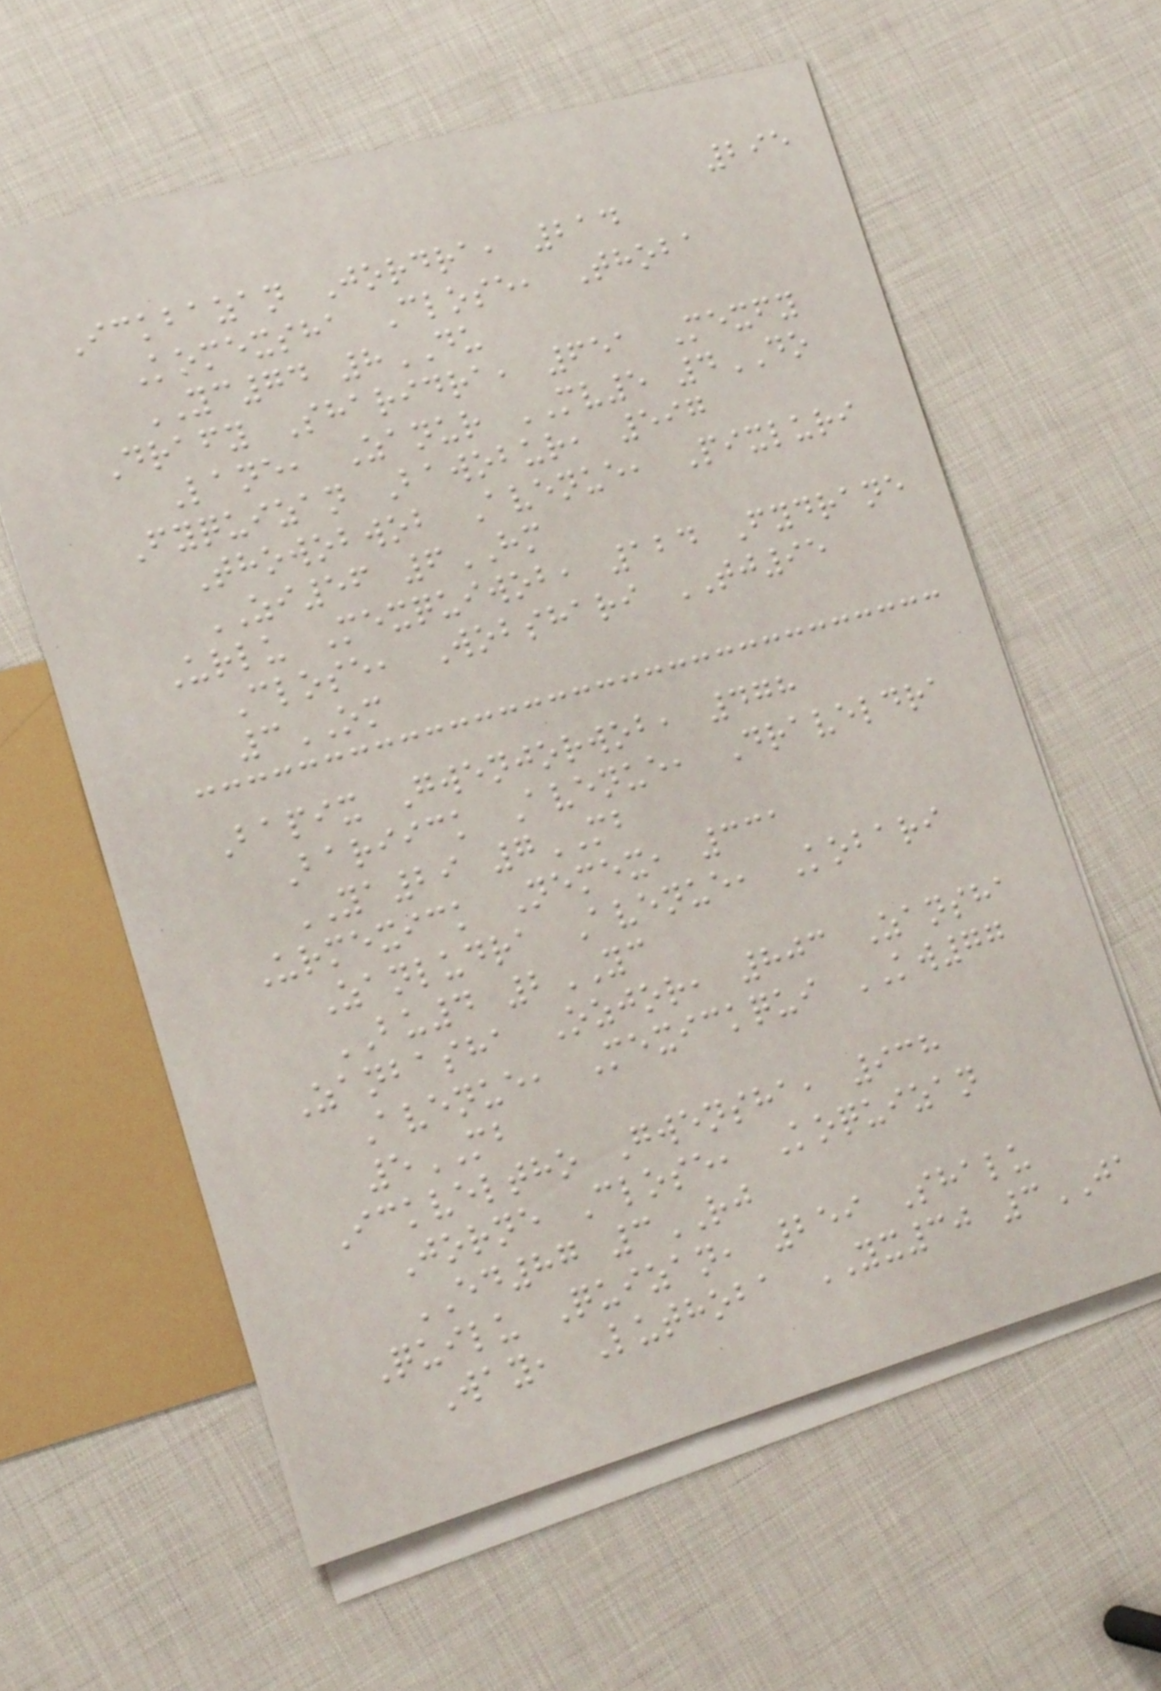295
Ickbazan Jordra, 214
Komexsha Close, Thoba
YC74 8DU
Drafy Sharidra, 651 Mexfy
Lane, Zanur MV5 4DO
Fyquizan Bawobur, 597
Thowobwob Avenue, Pixluri
ZI56 6HM
Urlu Mexquiwob, 124 Fydrane
Close, Wobshari TJ95
3OM
Bapix Gwenjorwob, 478
Bariick Avenue, Draveldra
YA29 7MB
Urmexick Nemex, 331
Zanludra Avenue, Kobari
BU4 2YC
Zanbasha Ozjor, 803 Zansha
Avenue, Mexickqui KW77
5MB
Ickveltho Gwensha, 938
Jorne Close, Koquizan
ED87 3RJ
Quilu Quizan, 259 Shalu
Way, Luthoba YX30 3JA
